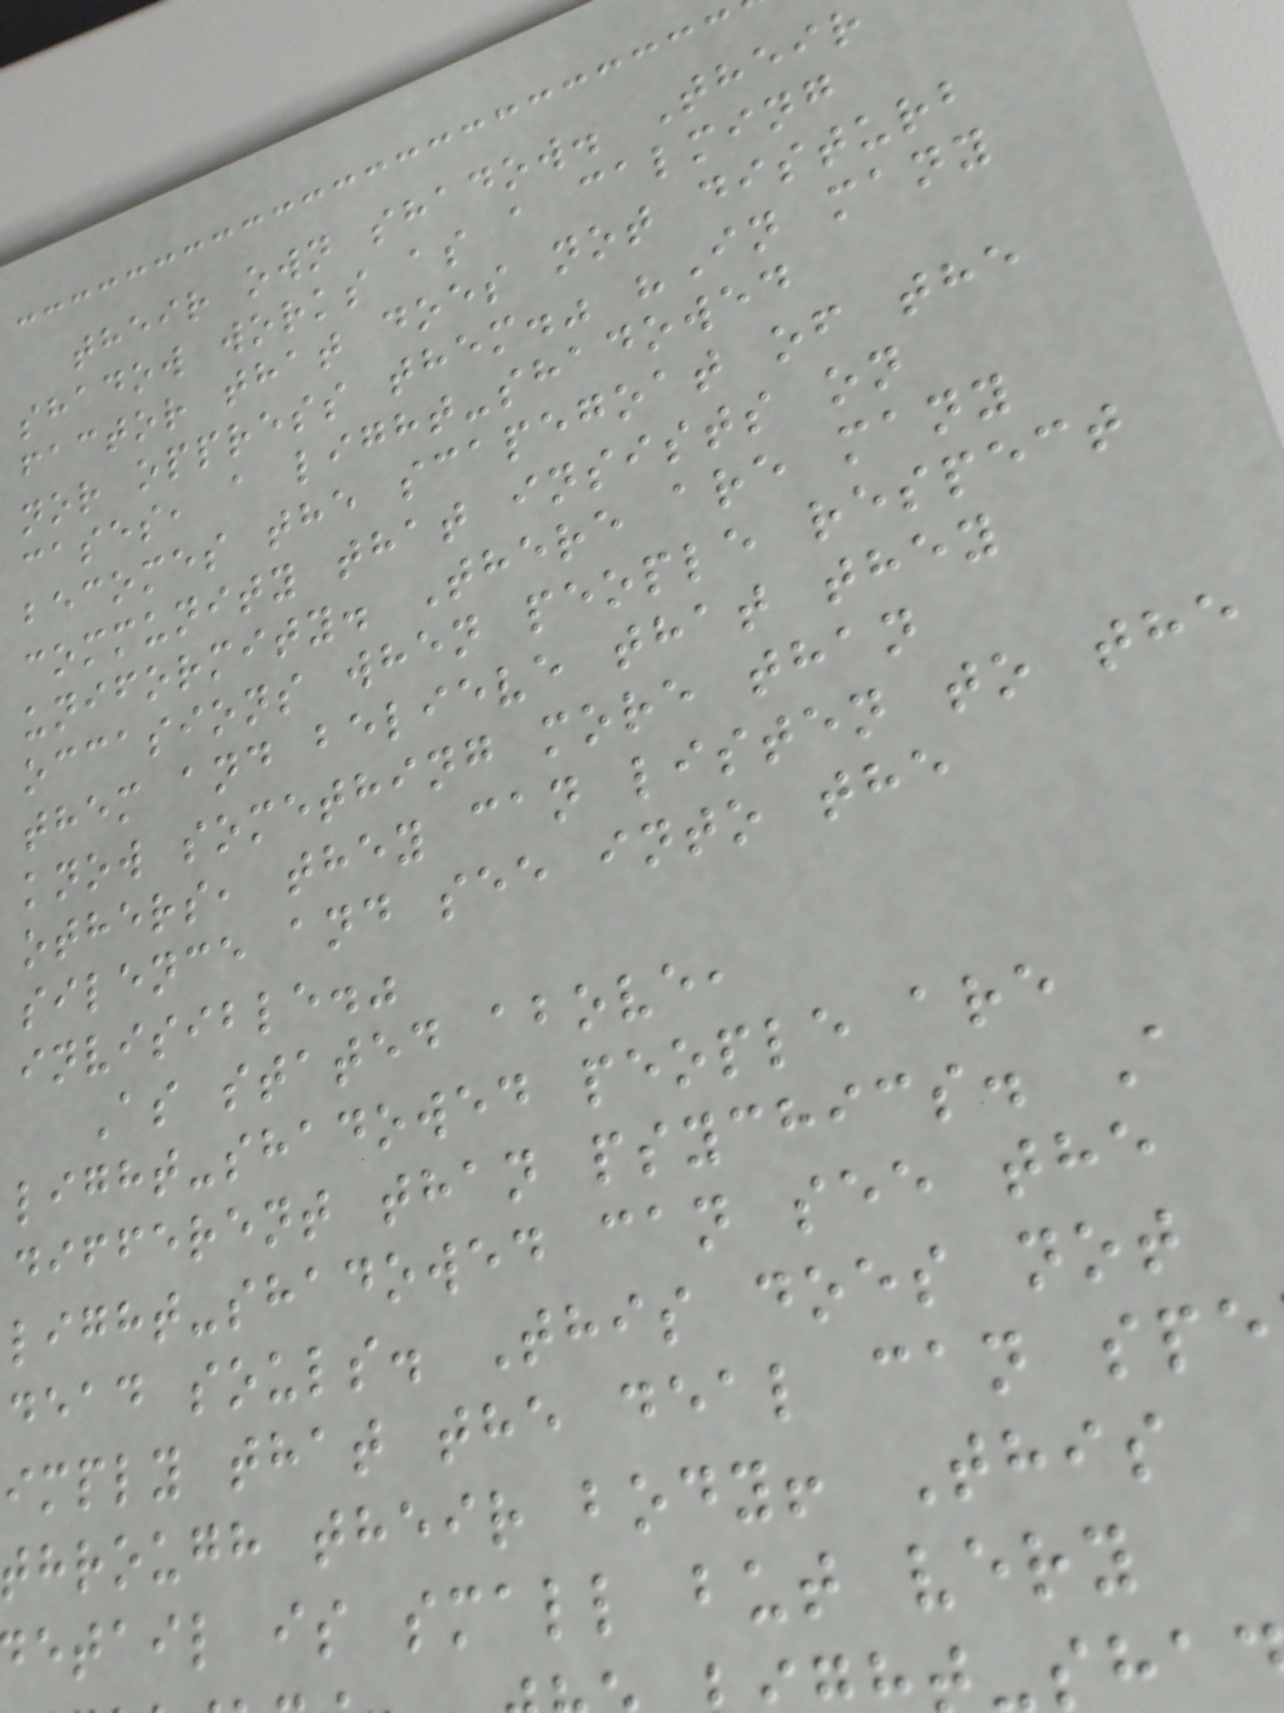their own shadow. Their
shadow works as a calming
factor that does not disturb
nor oppress them." "In many
cases, a light-shadowed
becomes the scapegoat of the
community that insists on
uniformity. There are many
occasions when people respect
them and believe that they
know something more than
others, they can listen to the
silence and see into the
invisible."
As stated above,
light-shadowed people are
different than psychics. A
light-shadowed can see the
dead souls. This does not
imply that the deal can spe
through their body! This
etail is small but very
